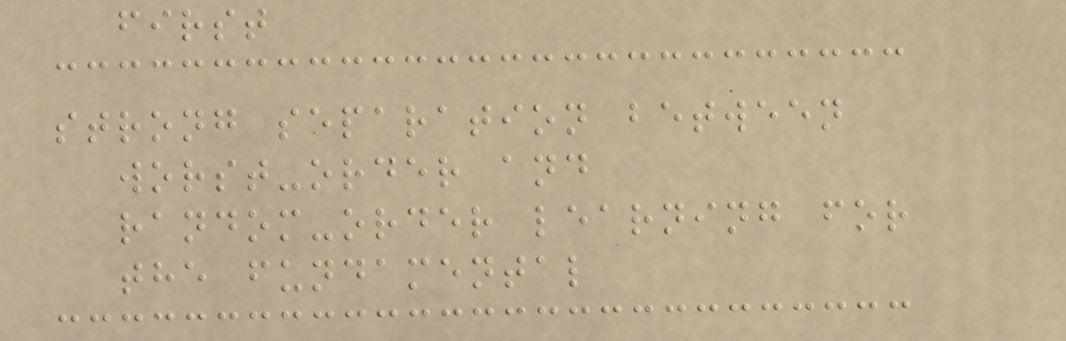first
strong separation between
worst-order and
random-order learning for
the fundamental
